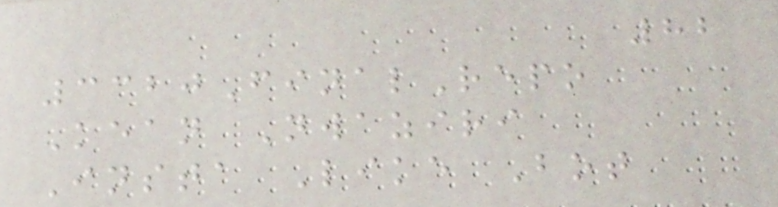82
3320FinalRepo
Kean Nwaziri
Insta Like Bot
